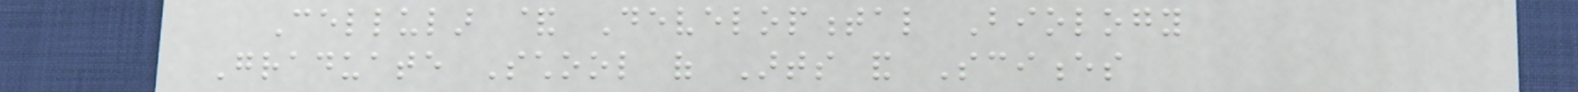Cellular & Developmental Biology
Graduate School of Arts and Sciences
